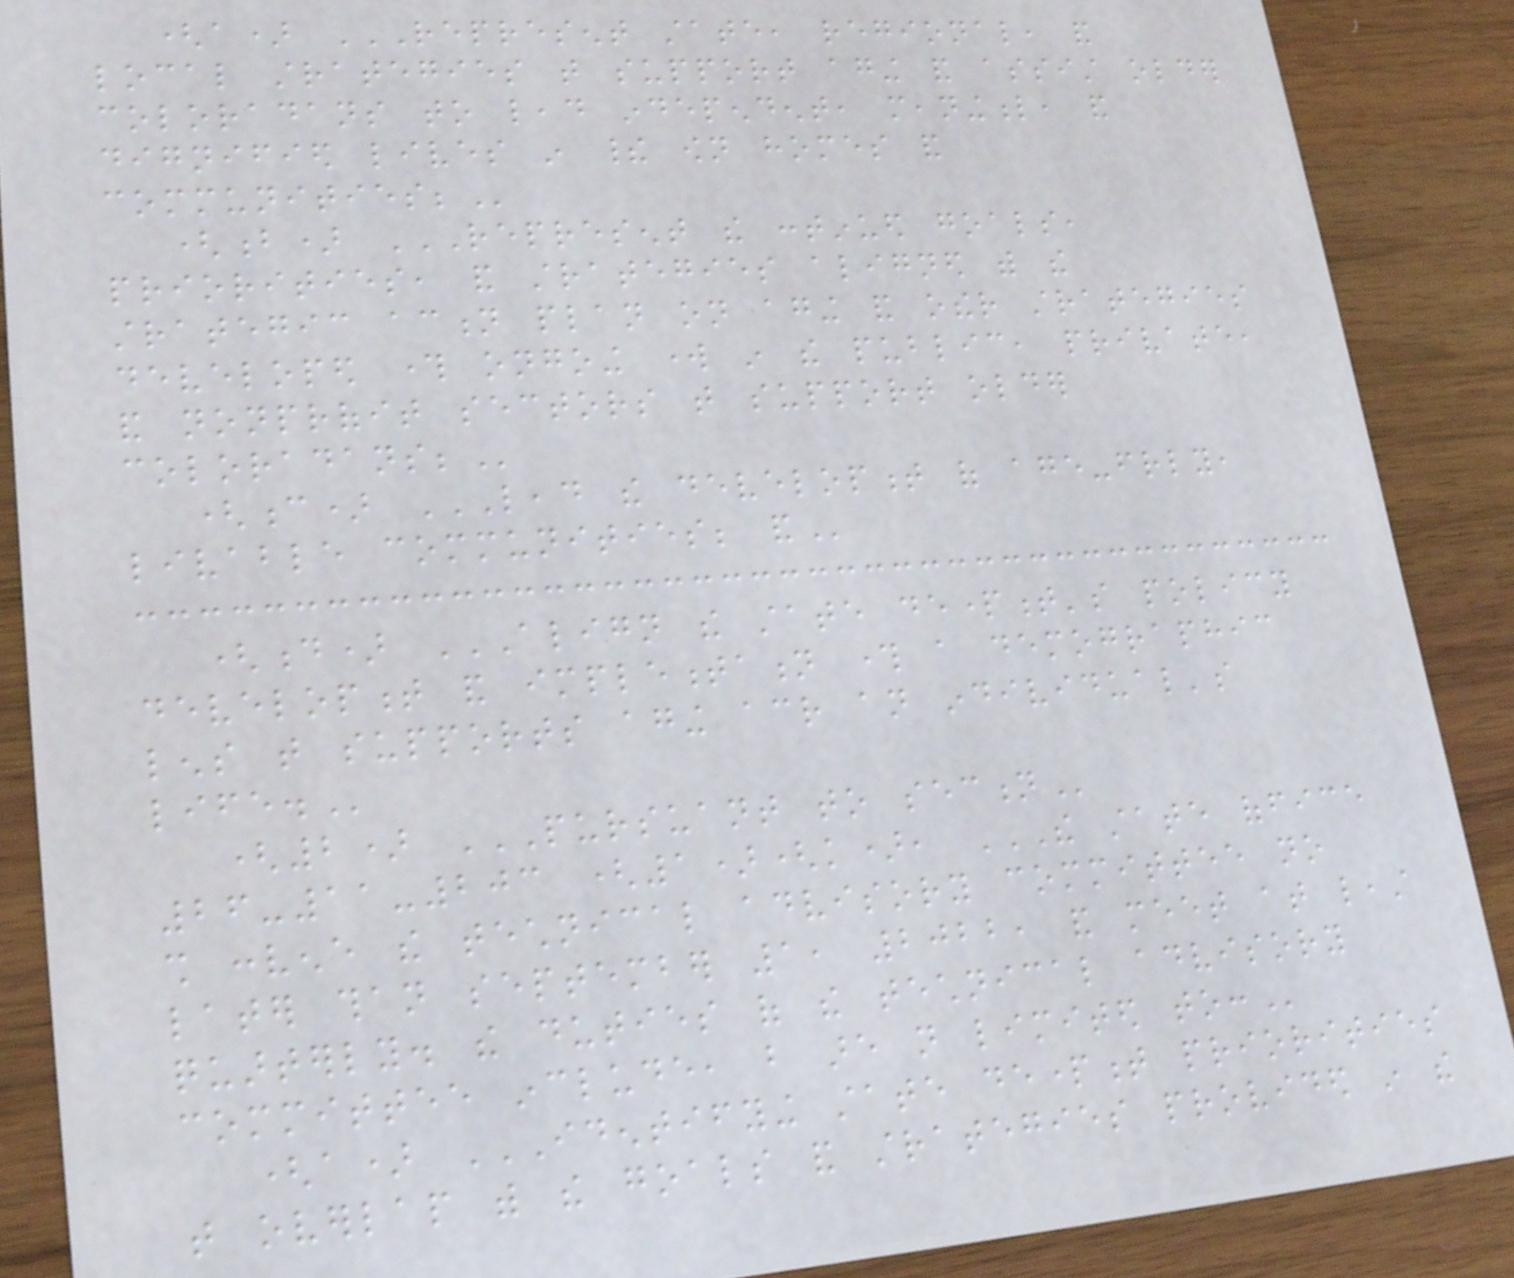(a) REPRESENT STATE, REGIONAL, AND
LOCAL STRATEGIES THAT SUPPORT AGING AND ASSIST OLDER
COLORADANS TO LEAD INDEPENDENT, MEANINGFUL, AND
DIGNIFIED LIVES IN THEIR OWN HOMES AND
COMMUNITIES;
(b) REPRESENT THE CONTINUED GOALS,
PRIORITIES, AND STRATEGIES ALIGNED WITH THE
STRATEGIC ACTION PLAN ON AGING AND OTHER STRATEGIES
DEVELOPED THROUGH ONGOING WORK IN THE PUBLIC, PRIVATE,
AND NONPROFIT SECTORS THAT SUPPORT OLDER
COLORADANS;
(c) LEAD THE DEVELOPMENT OF AGE-FRIENDLY,
LIVABLE COMMUNITIES; AND
(d) ALIGN THE STATE DEPARTMENT'S POLICY
DEVELOPMENT AND IMPLEMENTATION THROUGH A DEMOGRAPHIC
LENS THAT SUPPORTS AGING ACROSS AN INDIVIDUAL'S
LIFE.
(2) PURSUANT TO SECTION
26-11-203 (1)(k), THE STATE OFFICE
SHALL CONVENE THE TECHNICAL ADVISORY COMMITTEE NO
LATER THAN SEPTEMBER 1, 2022, AND MEET AT LEAST
QUARTERLY. THE DUTIES OF THE TECHNICAL ADVISORY
COMMITTEE INCLUDE, BUT ARE NOT LIMITED TO:
(a) IDENTIFYING STATE DEPARTMENT PRIORITIES
THAT OVERLAP WITH THE GOALS AND STRATEGIES PROVIDED IN THE
